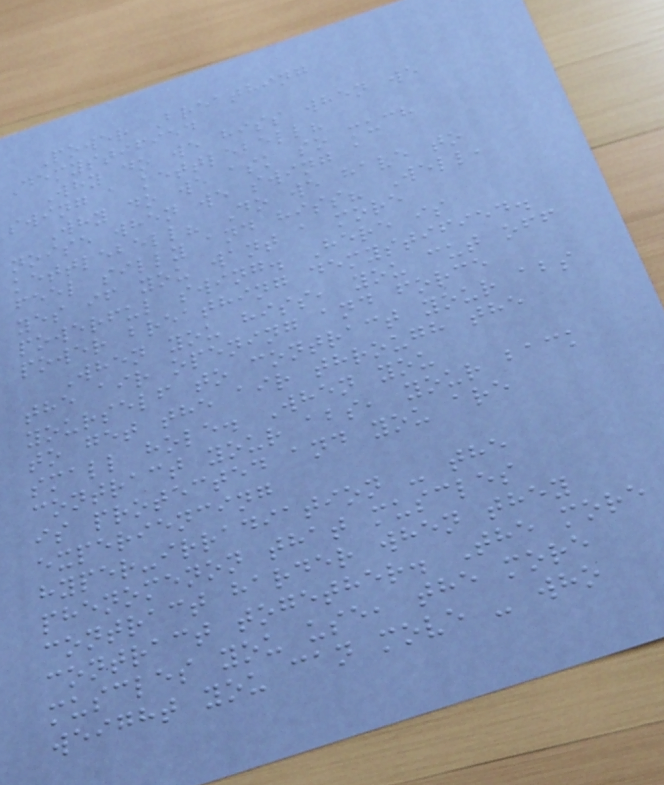Power Breathing
Demystified
Why do we hiss when we
swing a kettlebell?
Why do we ask so much
noise when we swing a
kettlebell? Do we have to
feel silly and hiss? Well,
yes if you want a more
powerful swing. Here is
power breathing demystified.
When you hiss, you cut off
the air opening and force
yourself to contract your abs
to get the air through the
small hole. When you
contract your abs, your back
is protected and you are
experiencing
hyper-irradiation - the
phenomenon that muscles
contract harder when they
contract together. The more
muscles you use, the more
weight you can move - who
